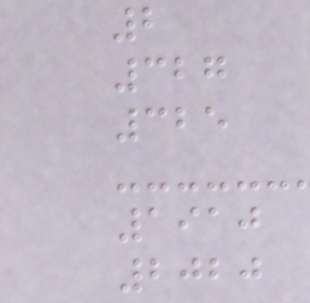2
327
325
1910
2020
